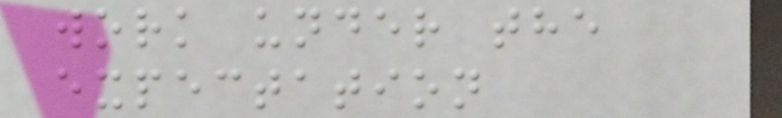work under the
expectation
